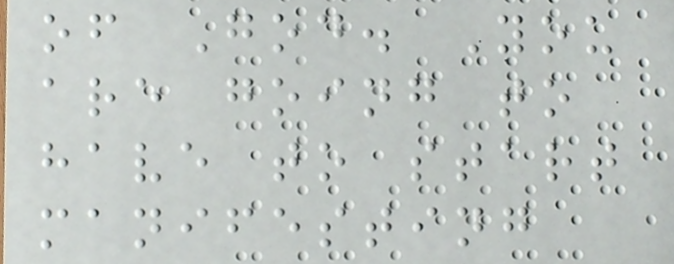of God. You
are going to
have to start
manifesting
